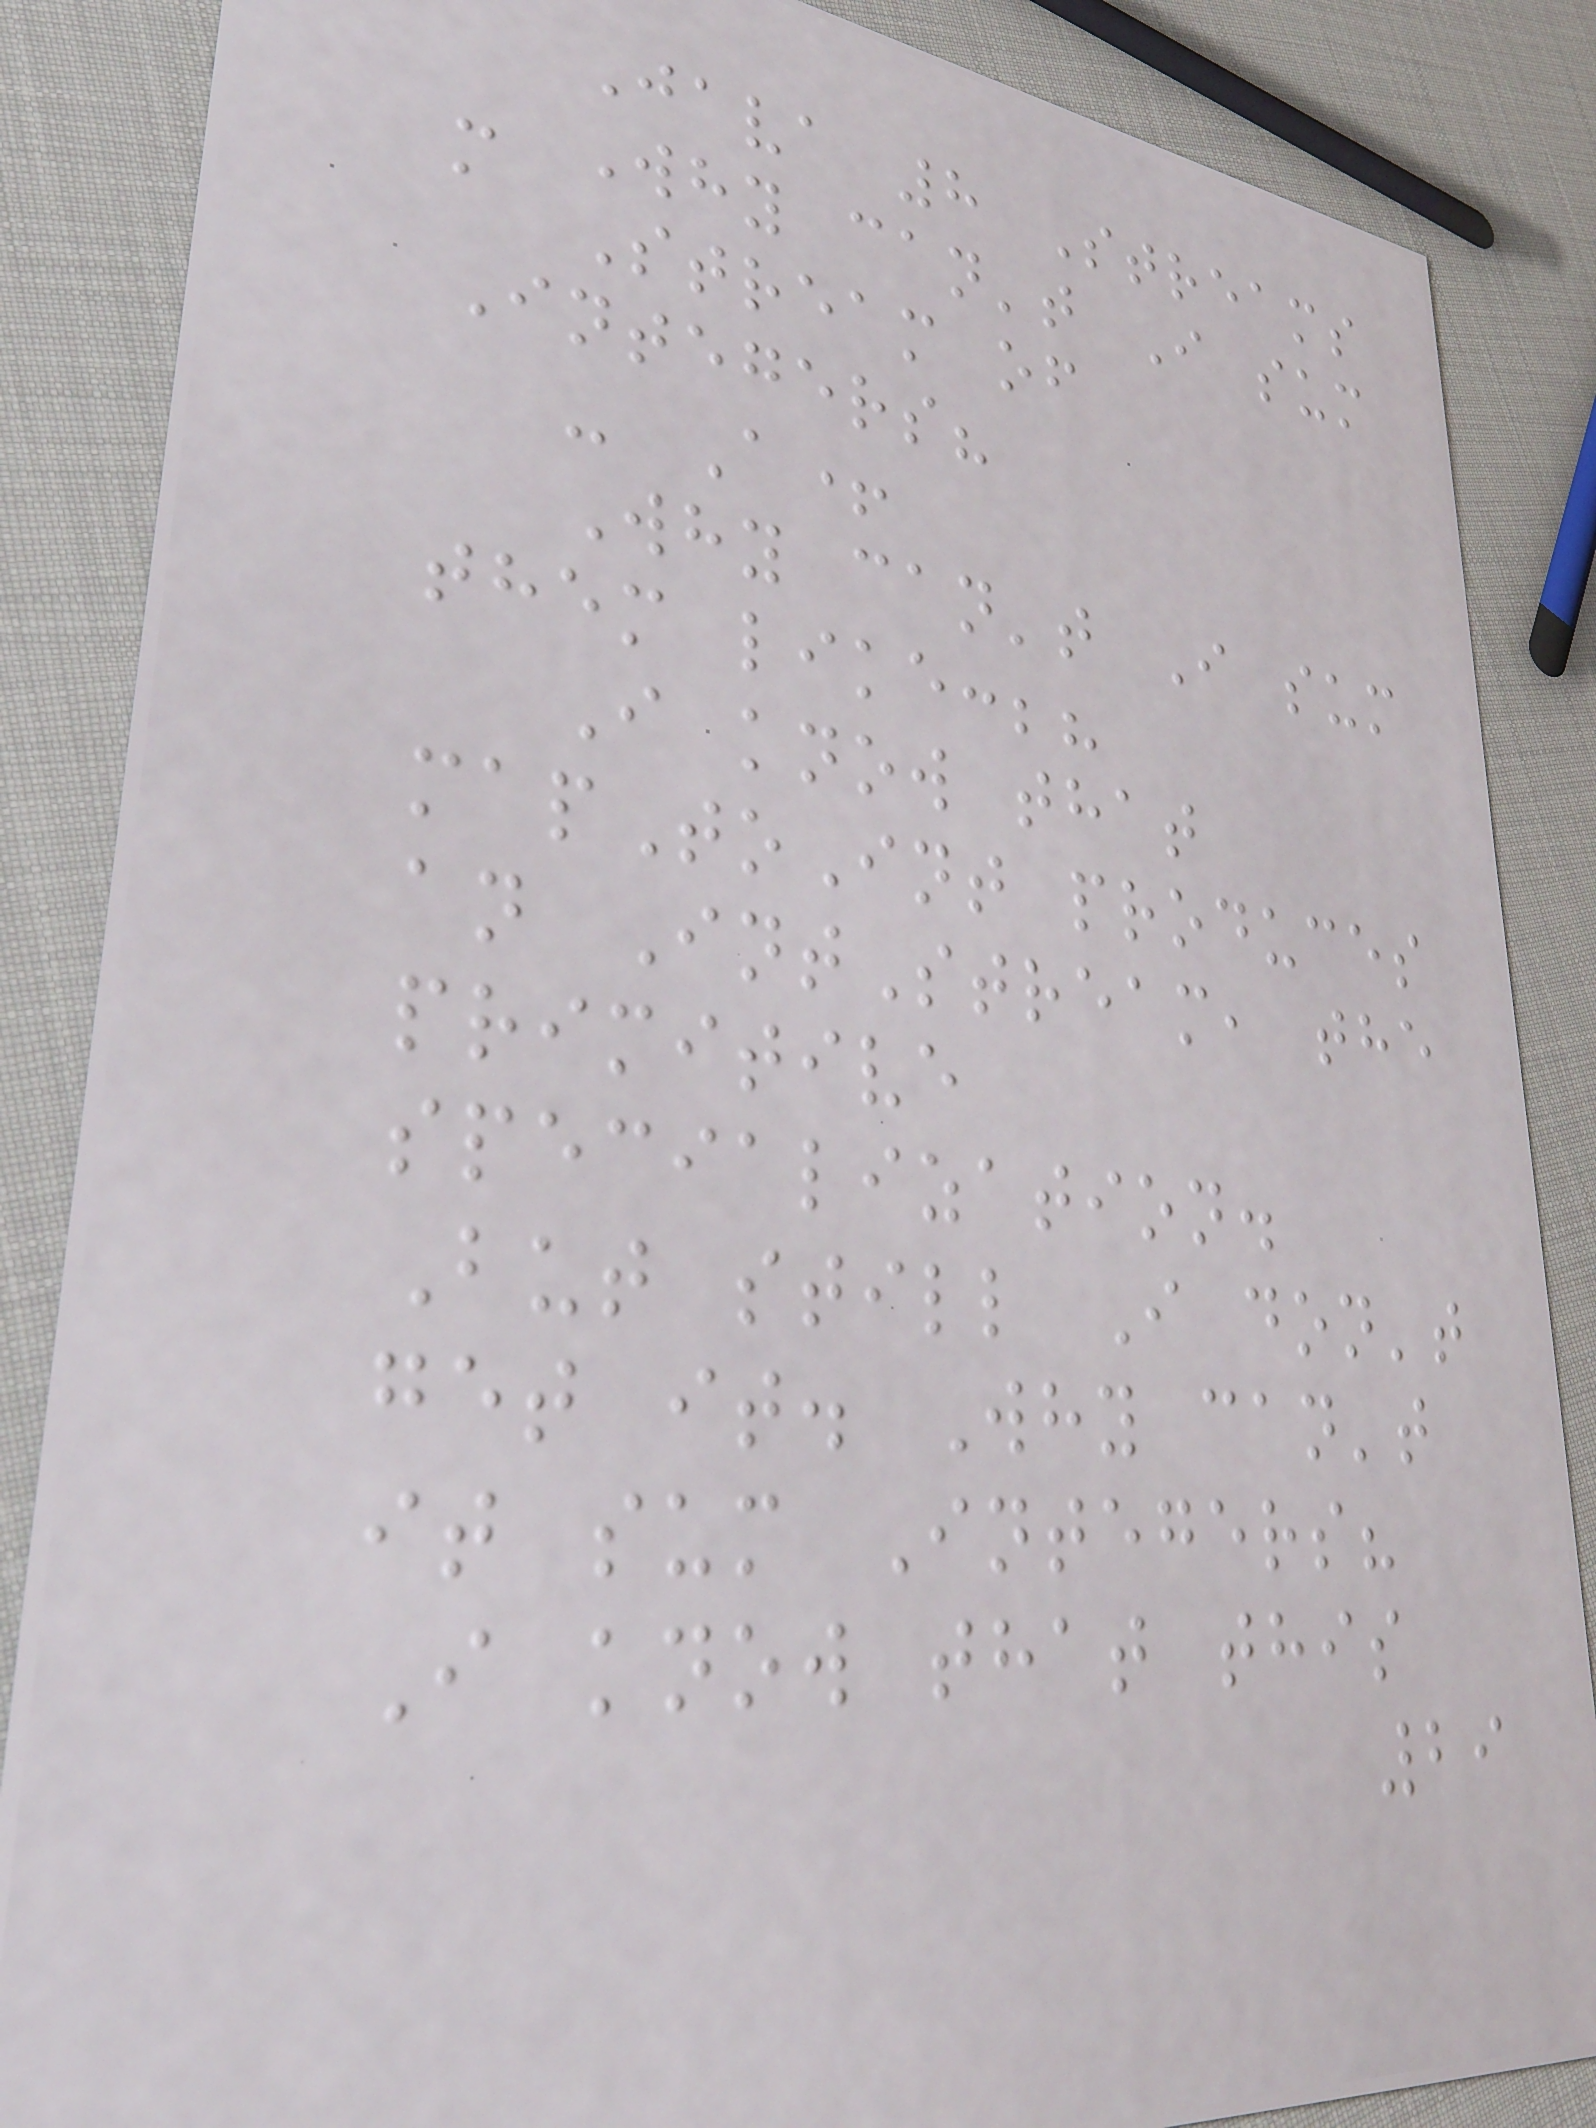Java 8 Streams
- Why can't I sum
a Stream of
Integers?
- A+
Why can't I sum
them like:;?
I know that
mapToInt produces
an IntStream, the
primitive
specialization.
But still I don't
get it. Why can't
it sum Integers?
I know that this
29
